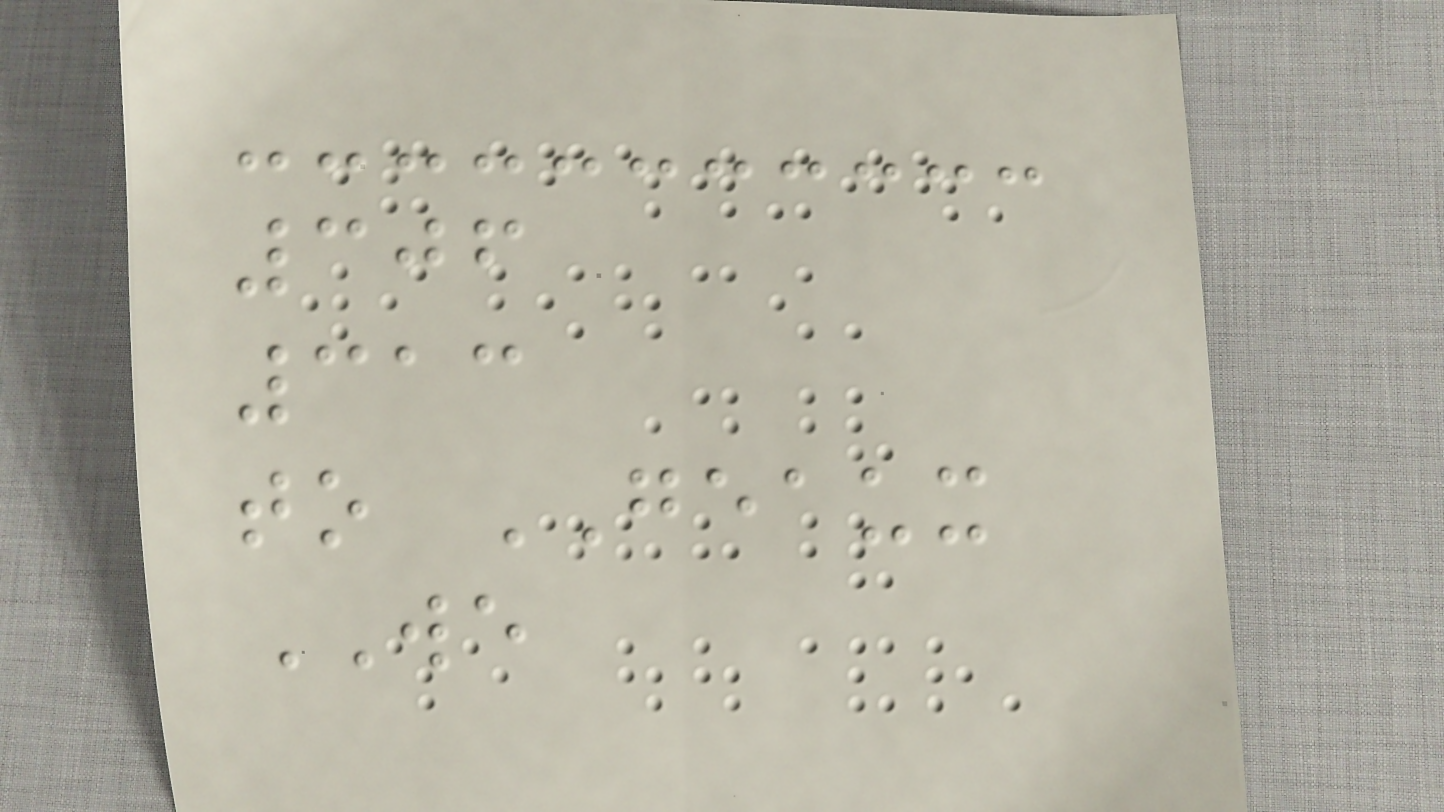306
313
to GEAUX
WE
